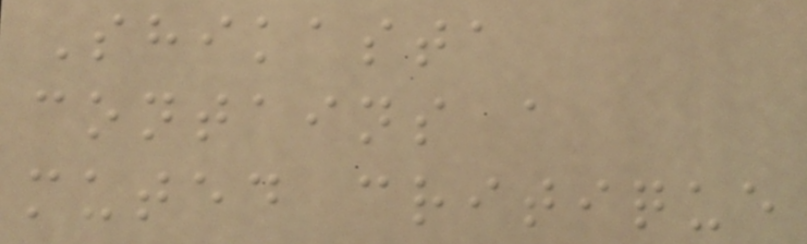Shikasta
contains a
muted critique
